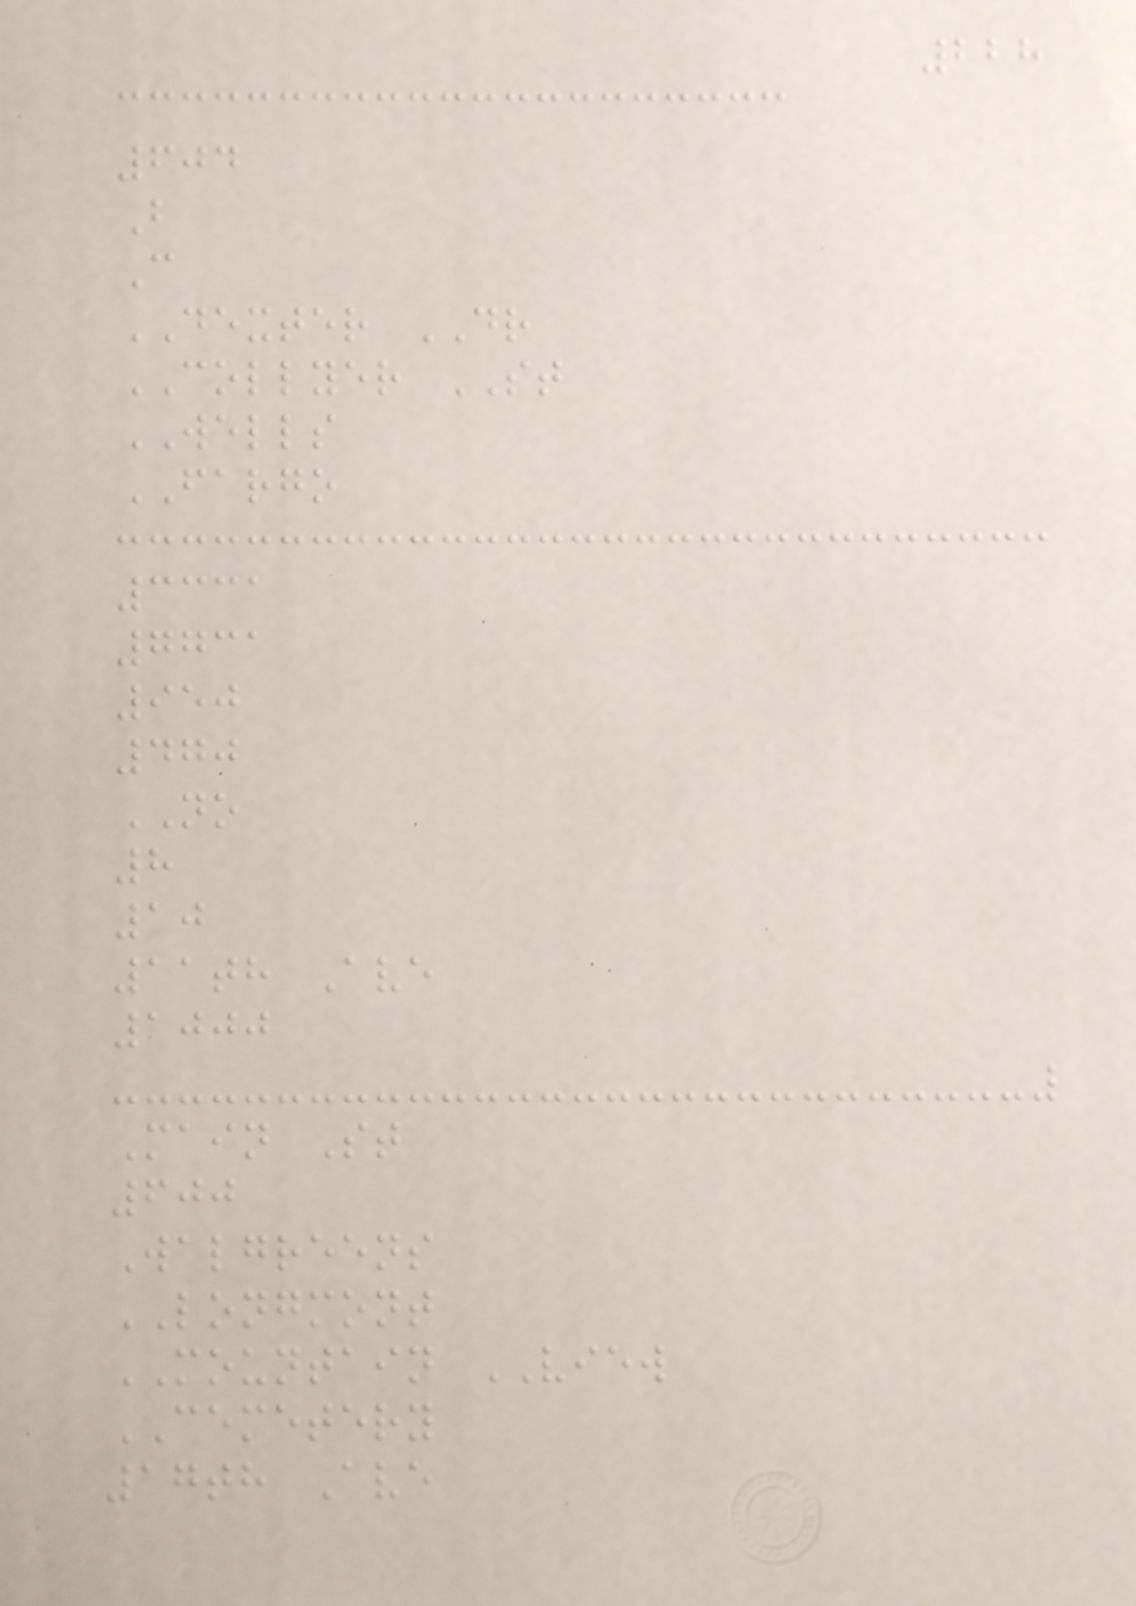228
604
B
C
DEXTER DR
COLLYER ST
WELLS
FARGO
3331
7731
950
470
NO
8
10
11th Ave
1000
Main St
600
Walgreens
LONGMONT
MOUNTAIN VIEW
CEMETERY
17th Ave
